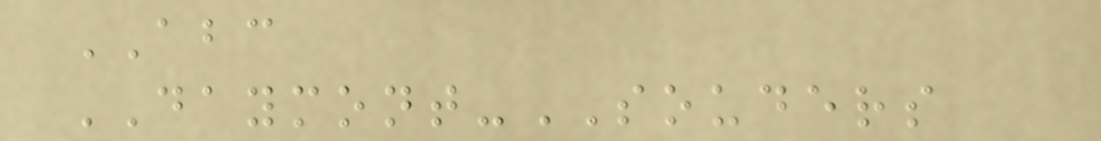ABC
DAYMONT-SOUDERS
